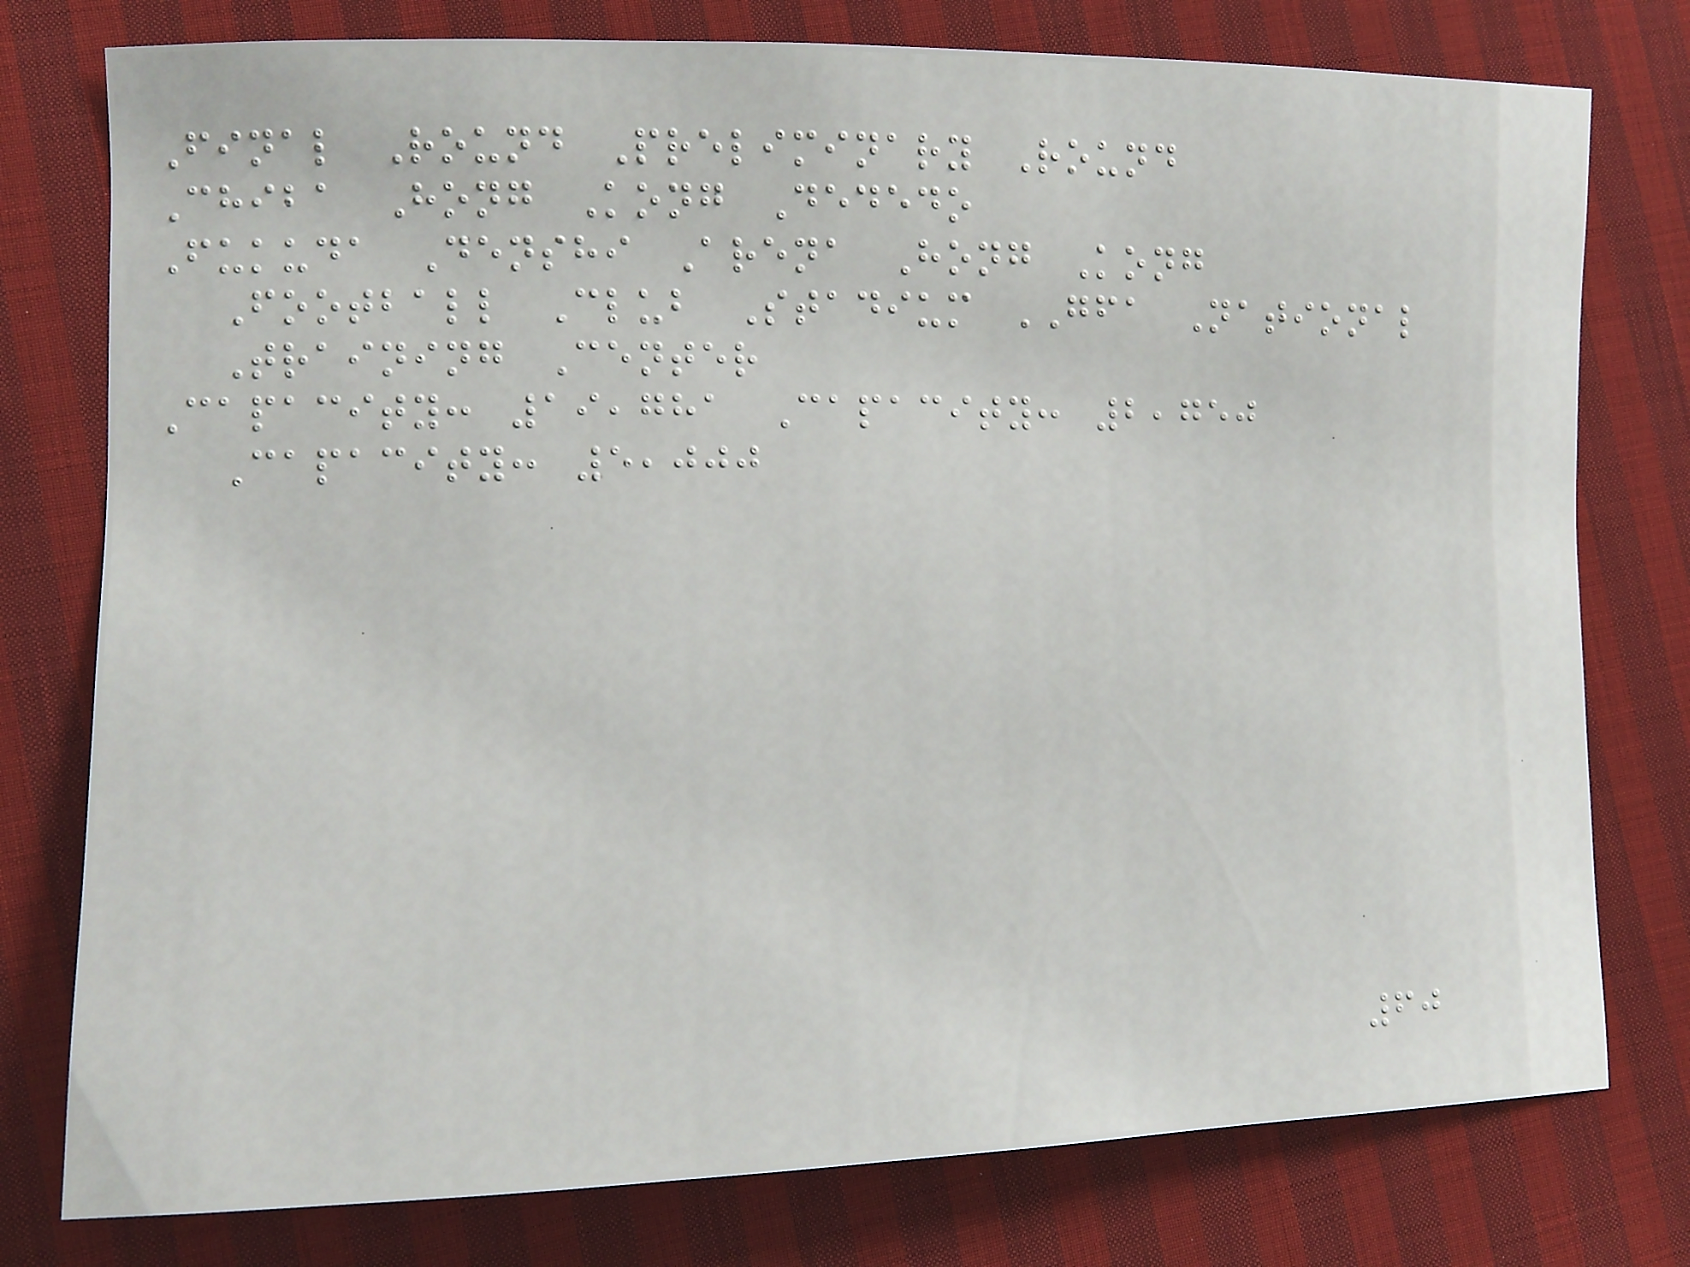Final Round Preliminary Round
Chiba Hong Kong Dededo
Fukuda Denshi Arena Hong Kong
Football Club Stadium GFA National
Training Center
Capacity: 19,781 Capacity: 2,750
Capacity: 5,000
60
